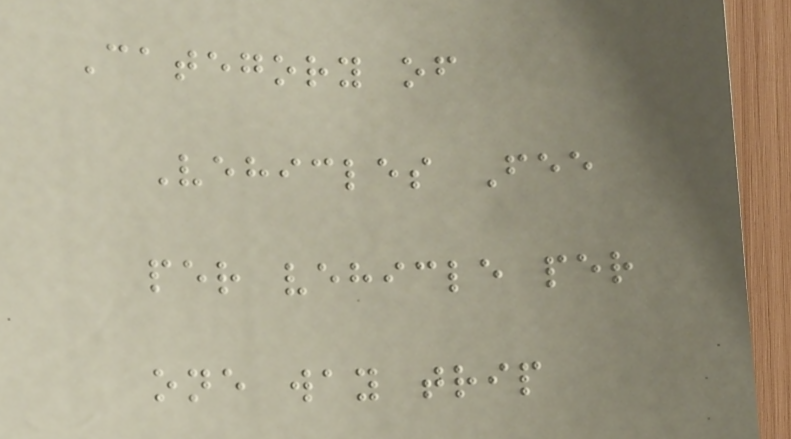Category of
Vehicles Fee
per vehicle per
one way trip
